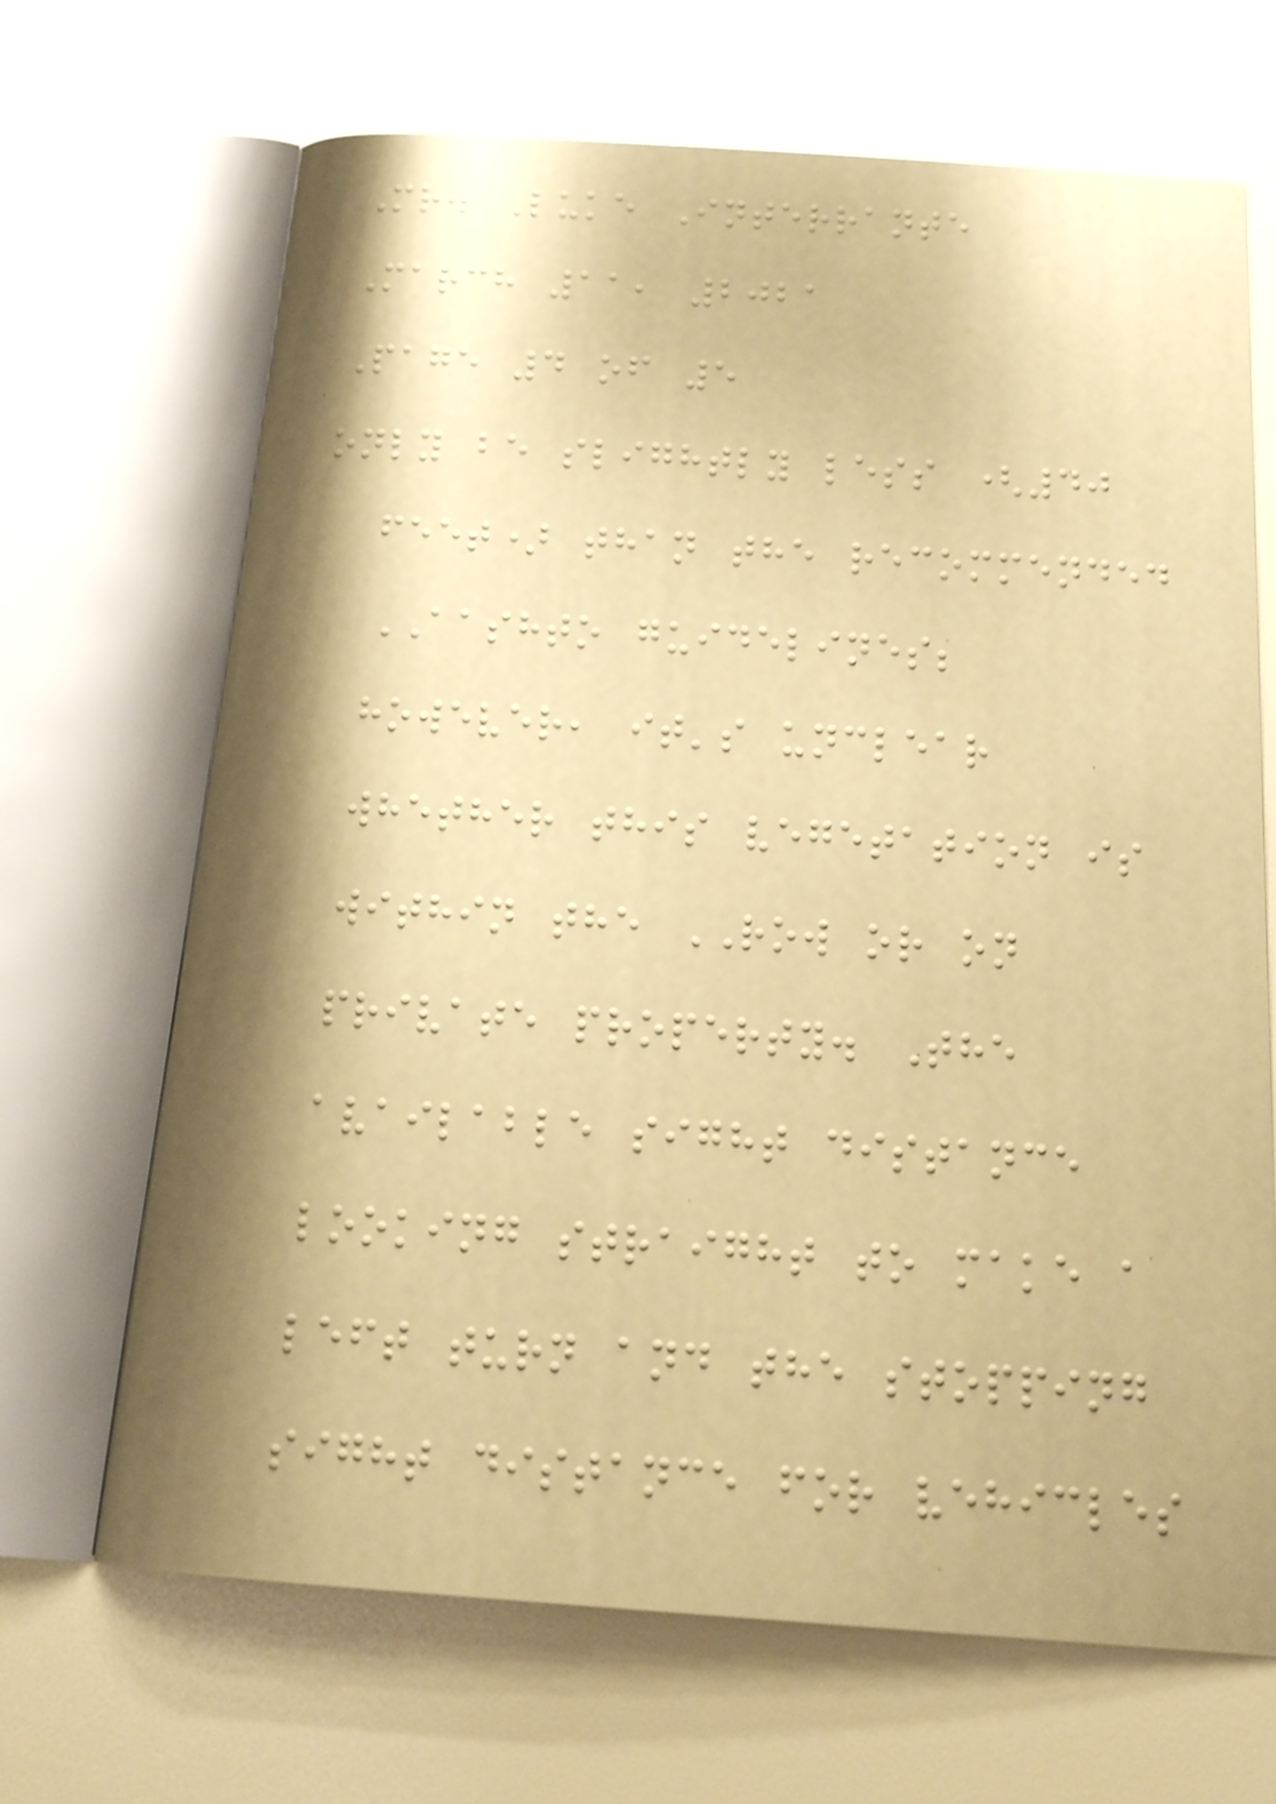Mr. Luke Interrante
March 11, 2021
Page 4 of 5
only be slightly less (40
feet) than the recommended
AASHTO guidelines;
however, it's unclear
whether this vegetation is
within the ROW or on
private property. The
available sight distance
looking straight to make a
left turn and the stopping
sight distance for vehicles
